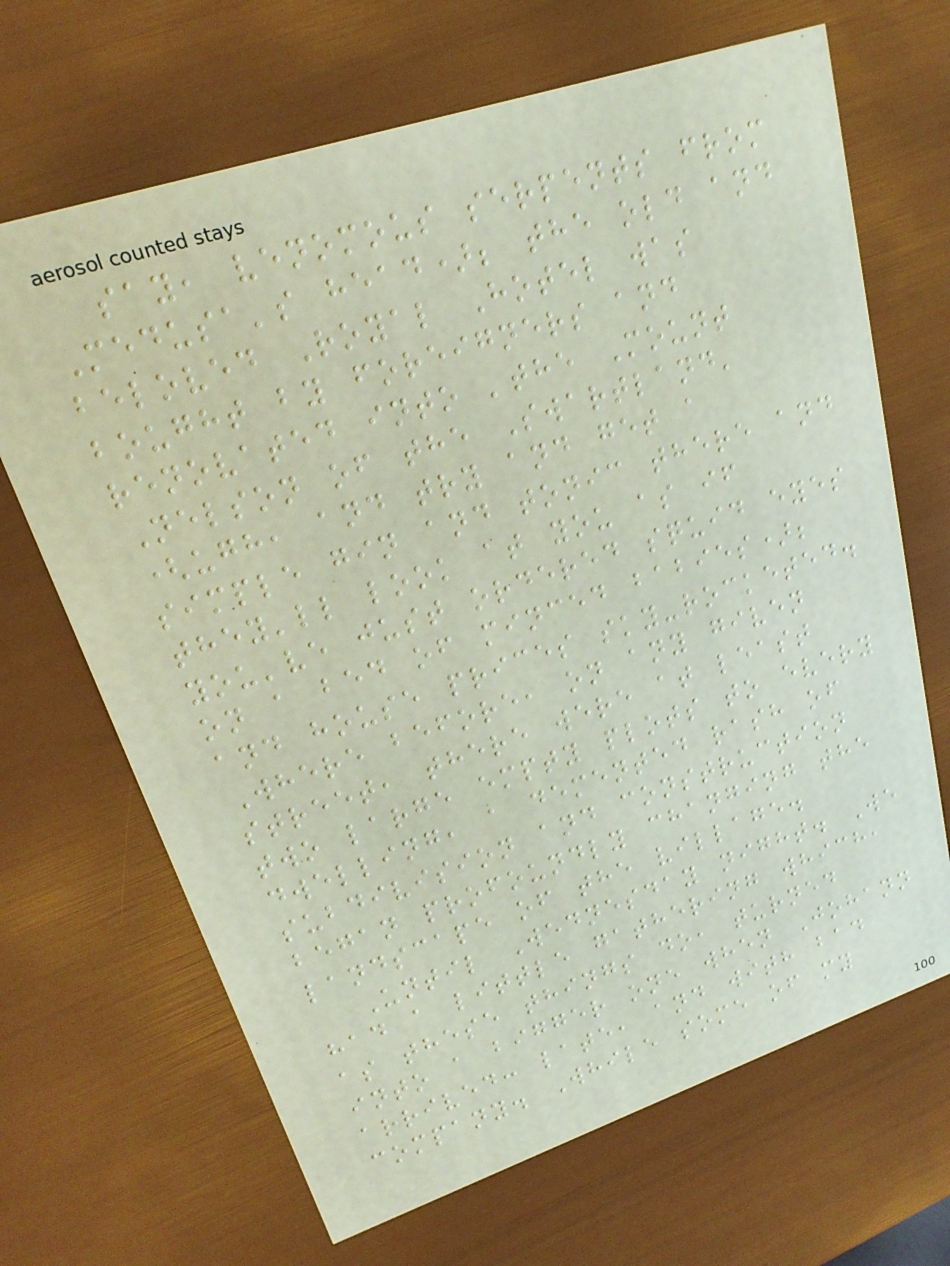say, venomous serpents from
Medusa's head); the old and
beloved Royal Hotel was
bought by foreigners and
renovated into 'the Mount
Nelson of the Swartland'
(ugh, and try and get a
simple gin and tonic there and
they'll look at you as if
you've just ordered squid eyes
on a bed of minced babies);
and house prices sky-rocketed.
Where before, on any given
street, there were at least
two large empty plots to every
dwelling, a demented rash of
subdivision and construction
began profoundly changing the
landscape of the village.
Until Wednesday night. We
had a little gathering which,
as these things do, turned
into a bigger one when Johann
arrived: late, and with bad
company. While some of my
